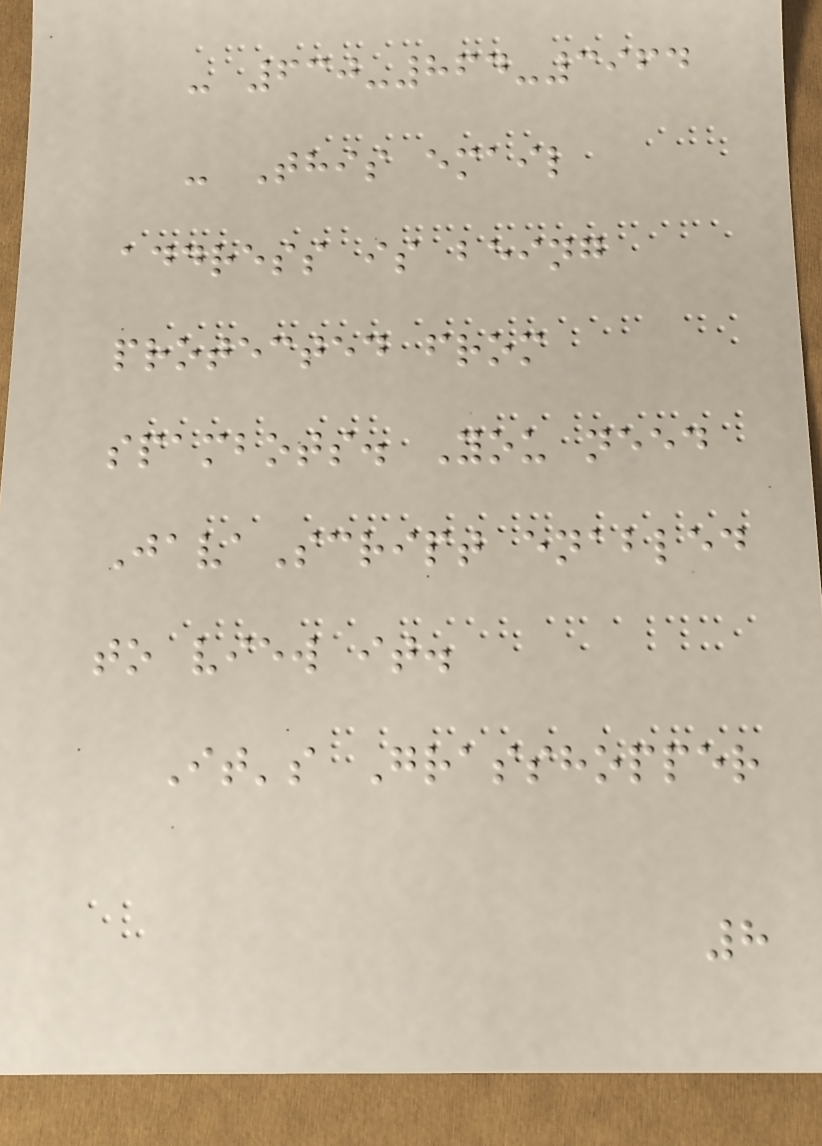- 630-864-3964
- This email
address is being
protected from
spambots. You need
JavaScript enabled
to view it.
It's Grasshopper
8
